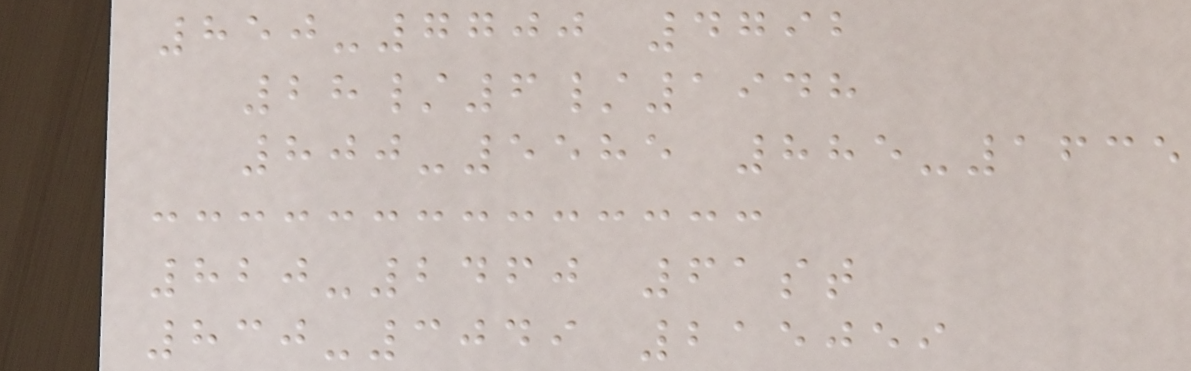850-7700 4792
28/6/1948
800-5585 885-1635
820-2460 61st
830-3049 215059
